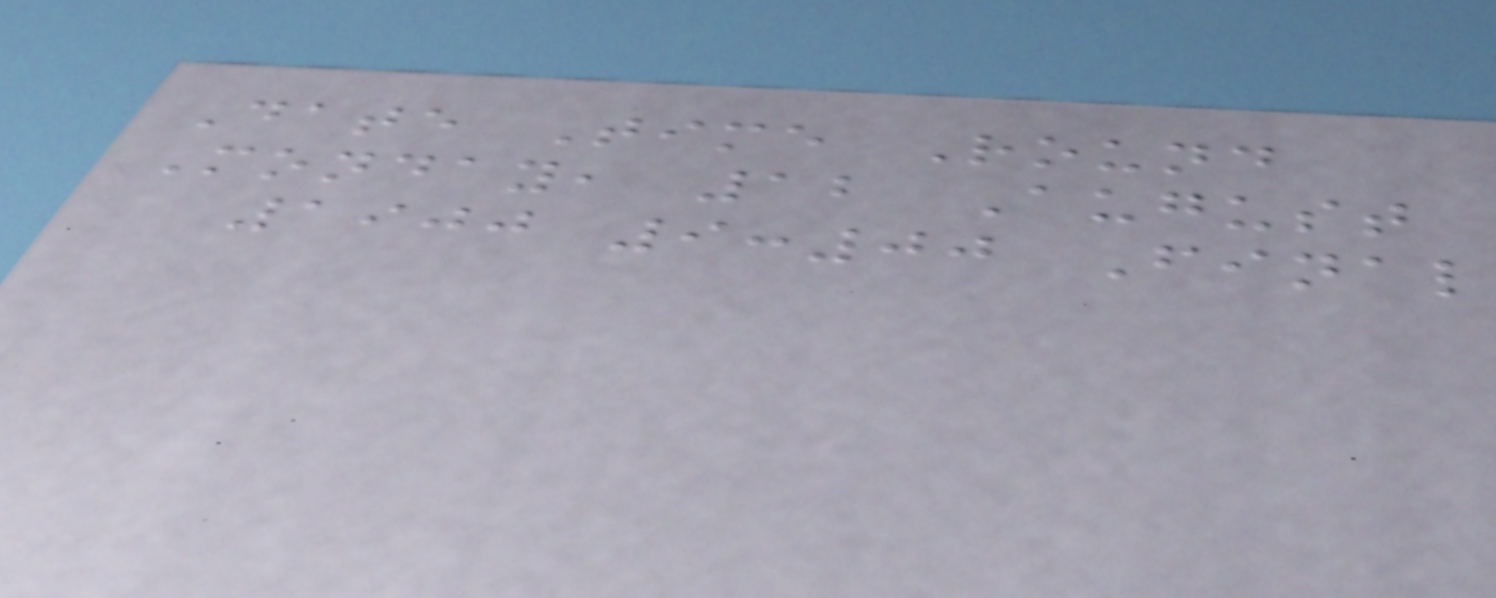Date Time Round
Monday, 12 August
1900 9:00 Final
